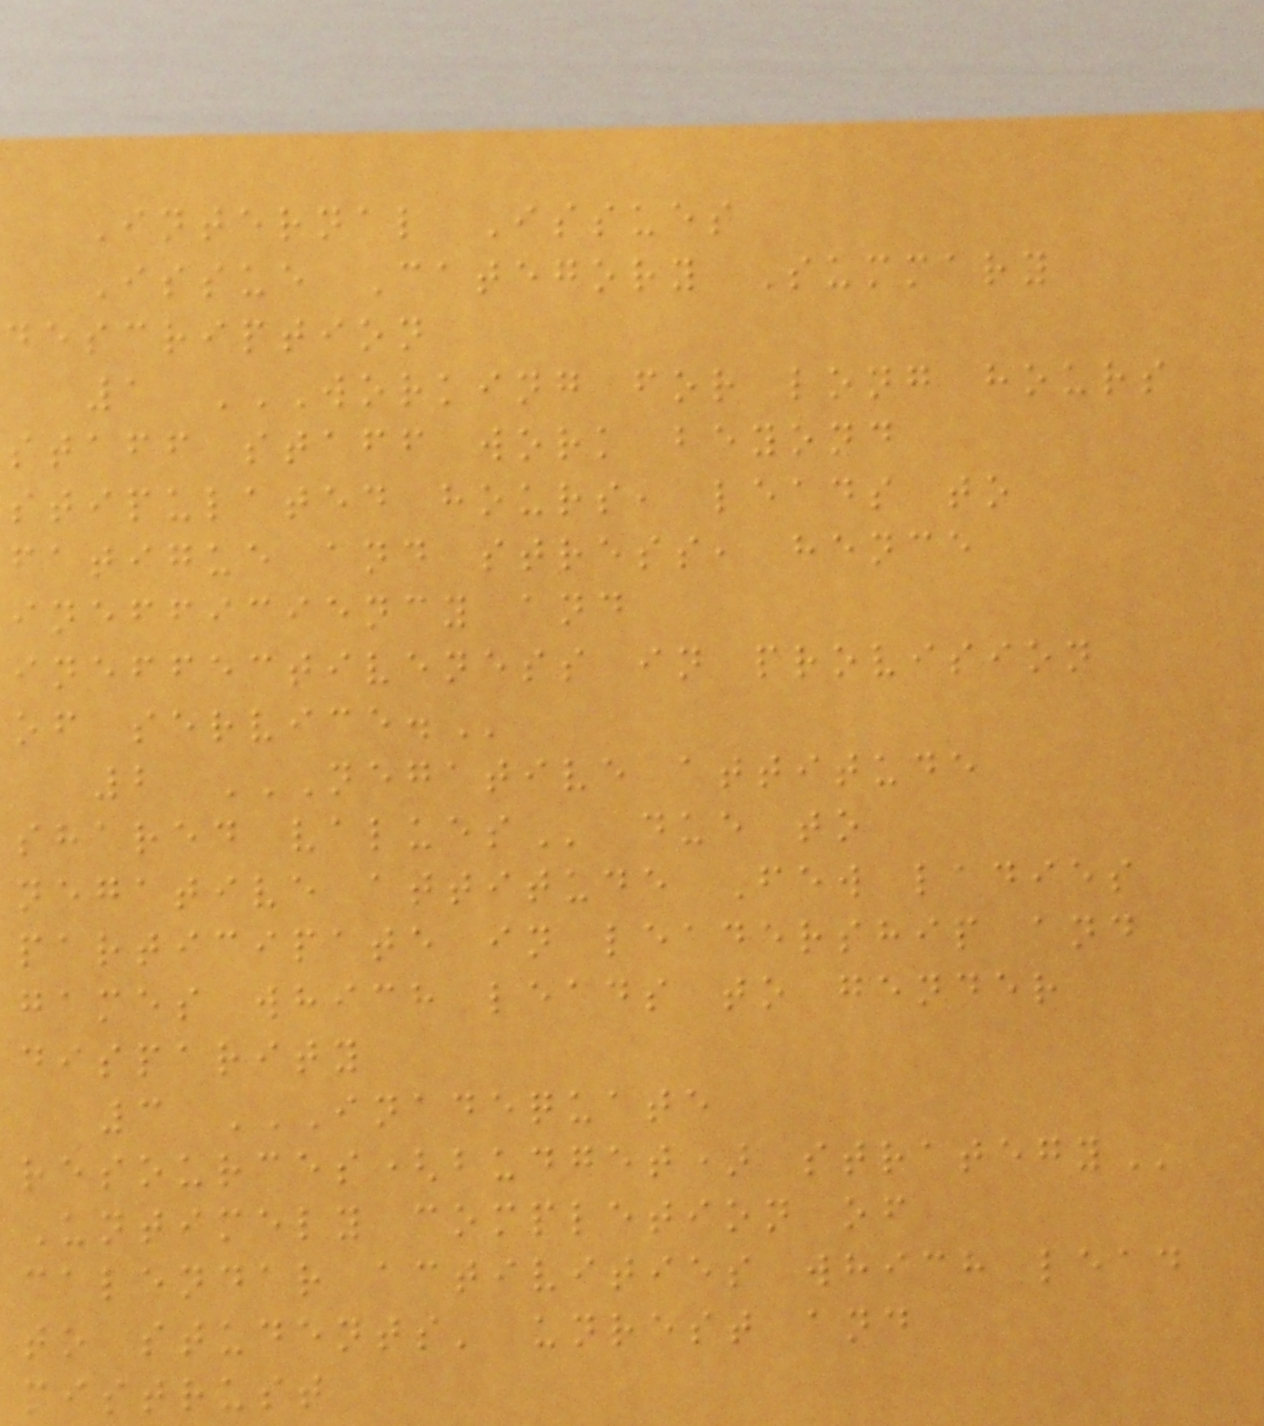Internal Issues
Issue Category Summary
description
1 WORKING FOR LONG HOURS
STAFF STAFF WORK BEYOND
STIPULATED HOURS, LEADS TO
FATIGUE AND STRESS, HENCE
INEFFICIENCY AND
INEFFECTIVENESS IN PROVISION
OF SERVICE.
2 NEGATIVE ATTITUDE
SHARED VALUES due to
negative attitude Few ladies
participate in leadership and
games which leads to gender
disparity
3 INADEQUATE
RESOURCES(BUDGET) STRATEGY
Untimely completion of
calendar activities which lead
to students' unrest and
mistrust
